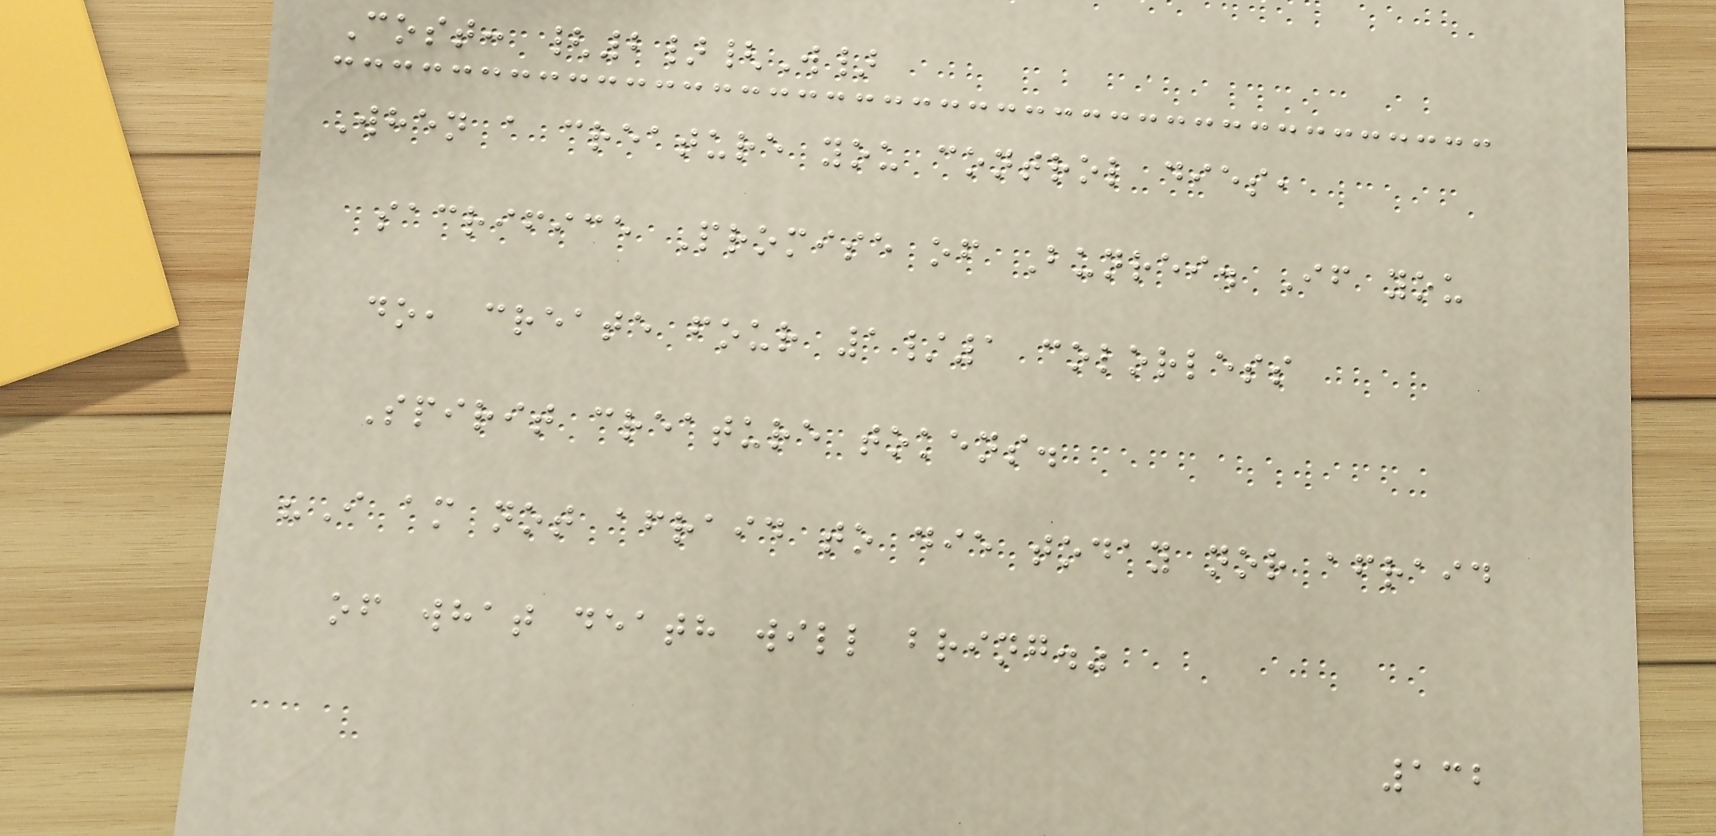Cost: {2}{W}
When a creature you control dies,
sacrifice Promise of Bunrei. If you
do, create four 1/1 colorless
Spirit creature tokens.
"I am not afraid to die today nor afraid
of what death will bring."
132
